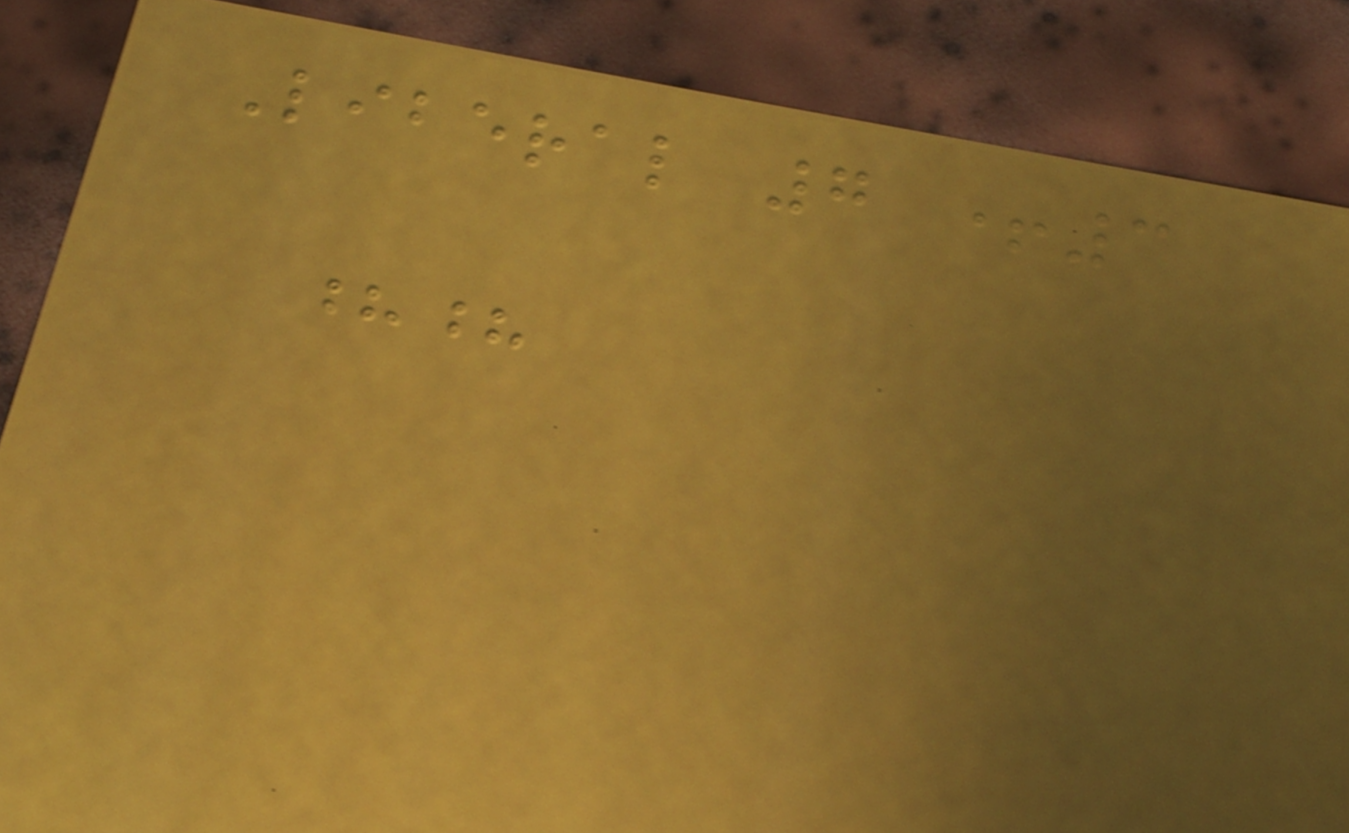Liberal 7 +3
??
